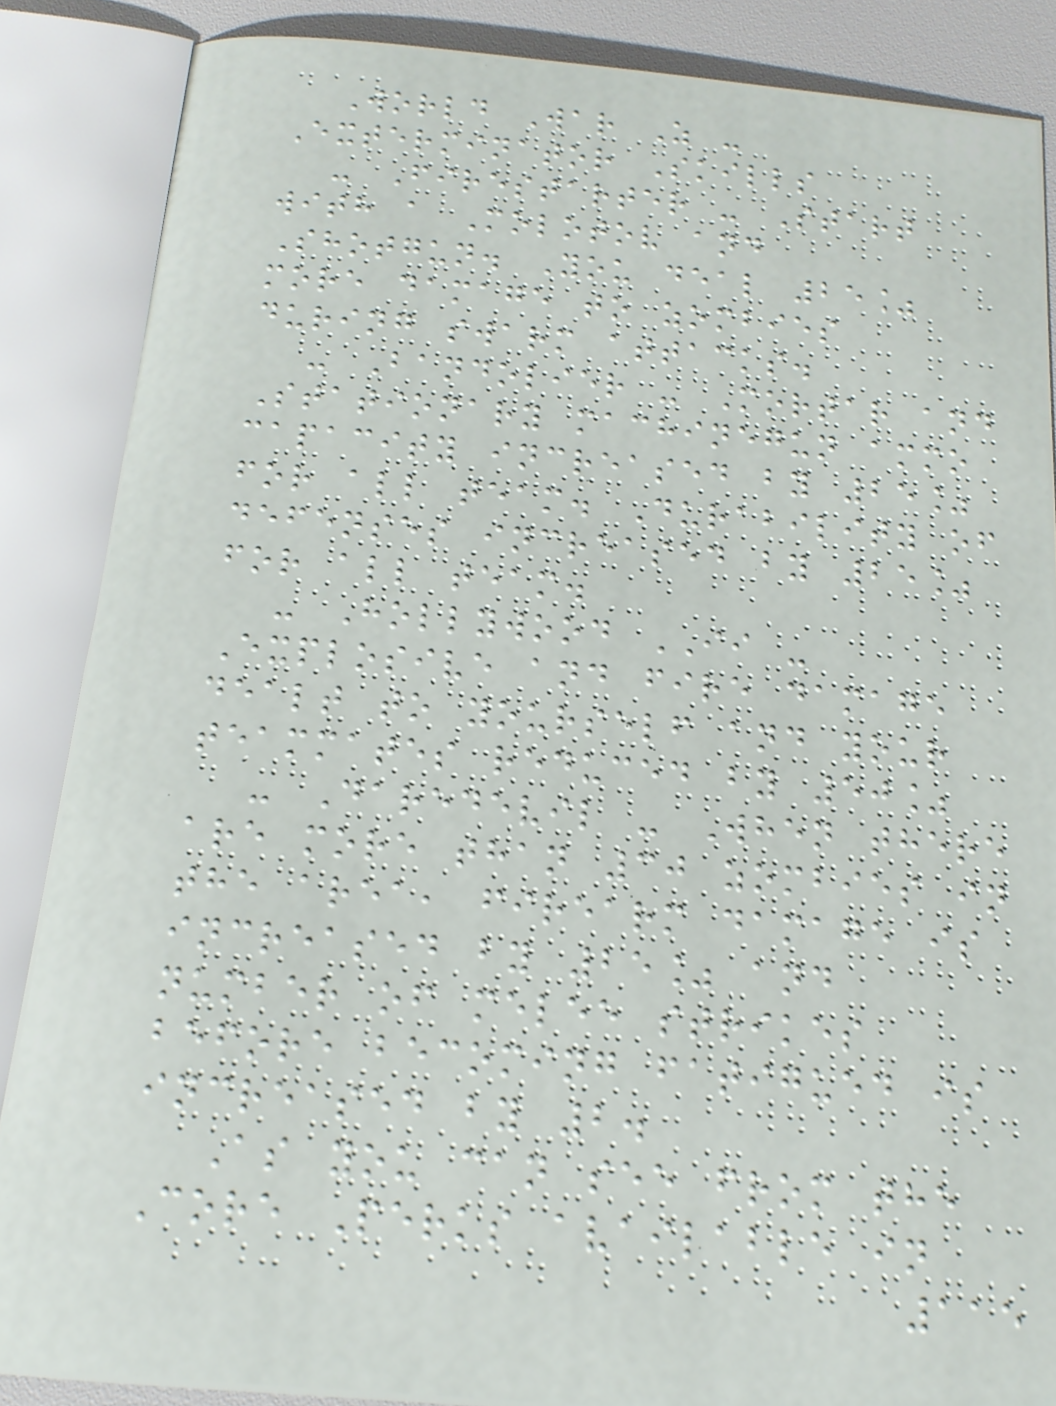World War Z -
Exterminator Skills
- Firestarter - Start
with a Molotov and
Shotgun. You deal 25%
more damage to zombies
during swarm attacks.
- Bandolier - Mortar and
Stationary machinegun ammo
capacity increased by 25%
for all team. Durability of
defenses increased by 25%
for all team.
- Hollywood II -
Explosive and fire damage
dealt to yourself and your
teammates reduced by 50%
- Daredevil - When there
are more than 30 zombies in
the area, firearm damage is
increased by 25% and
number of melee strikes
before becoming fatigued is
increased by 2.
As you can see from the
Core Perks available in
115
